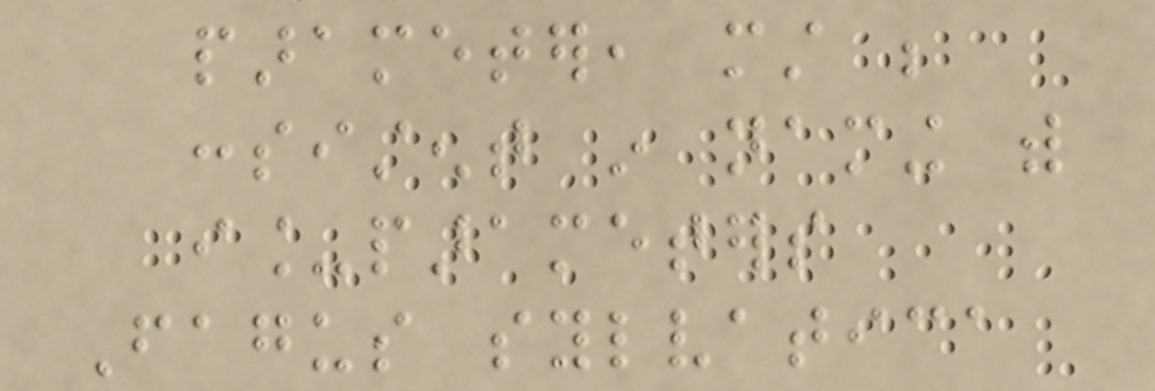parameter, must be
consistent in naming with
i_parameters
Fagus sylvatica
